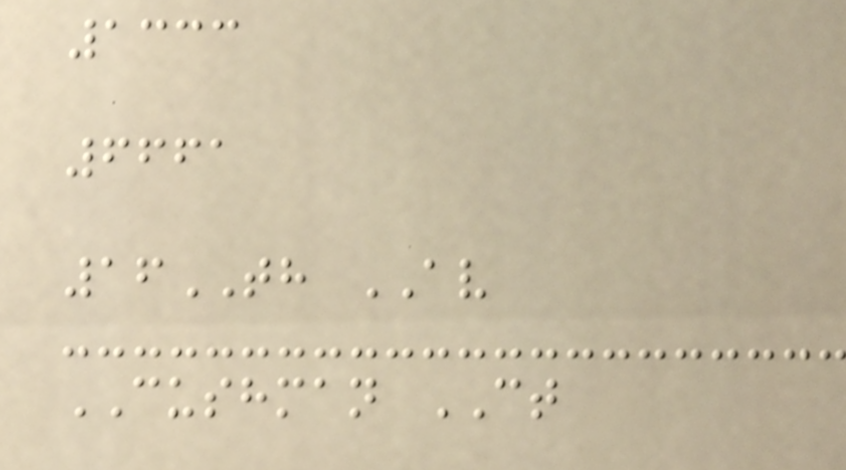1333
6661
16TH AV
CUSHMAN CT
